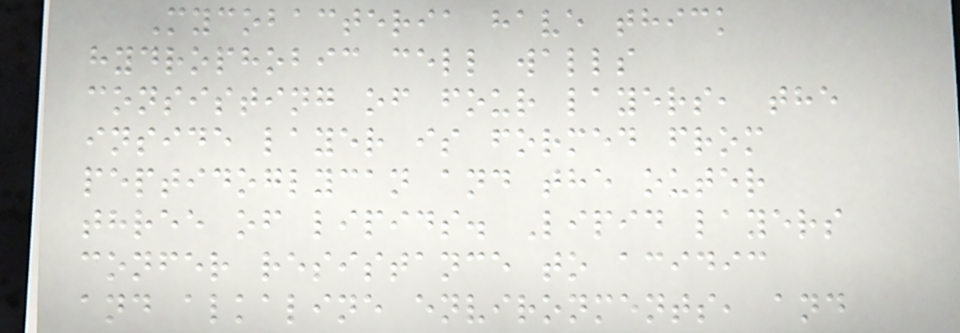Mycobacteria have thick
hydrophobic cell walls
consisting of four layers, the
inside layer is formed from
peptidoglycan and the outer
three of lipids. Lipid layers
confer resistance to acidic
and alkaline environments, and
